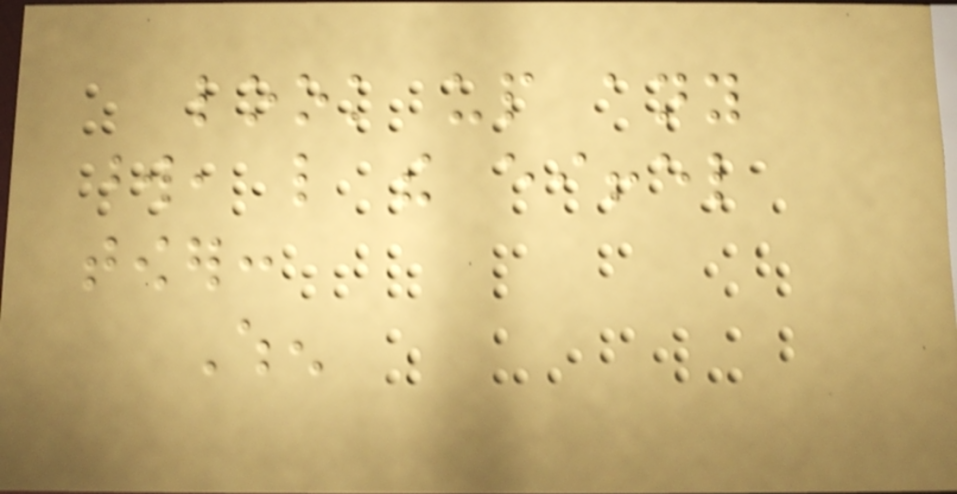look up any
word, like the eiffel
tower:
When
